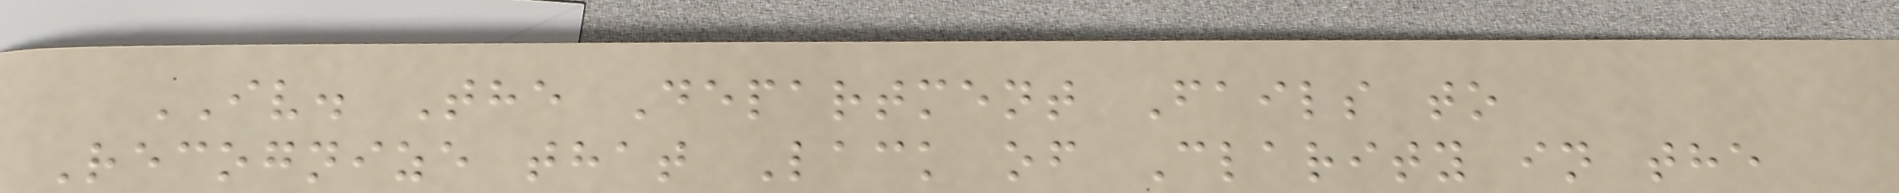IV. The Department Fails to
Recognize that Lack of Clarity in the
